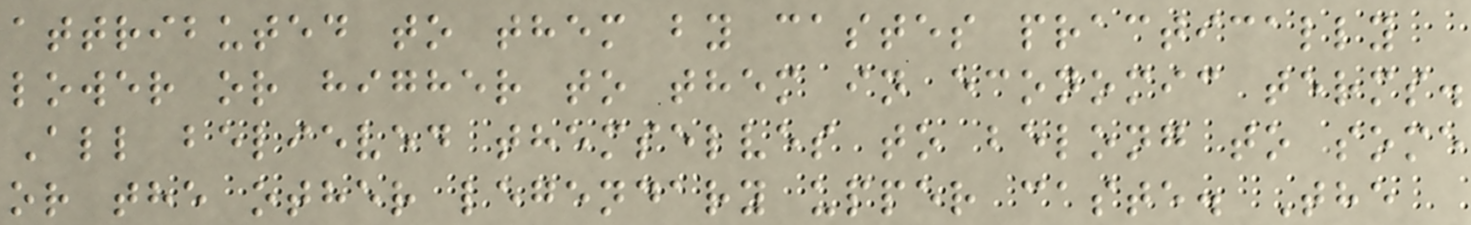attributed to them by castes practically
lower or higher to them in economic terms.
All believed themselves to belong to some
or the other legendary upper caste. The
